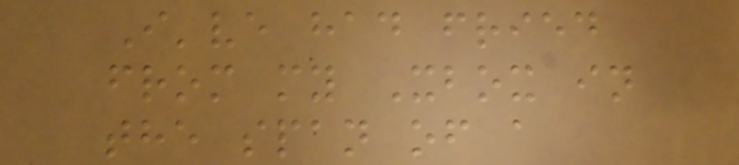I've had fried
from my Xbox in
the span of a
